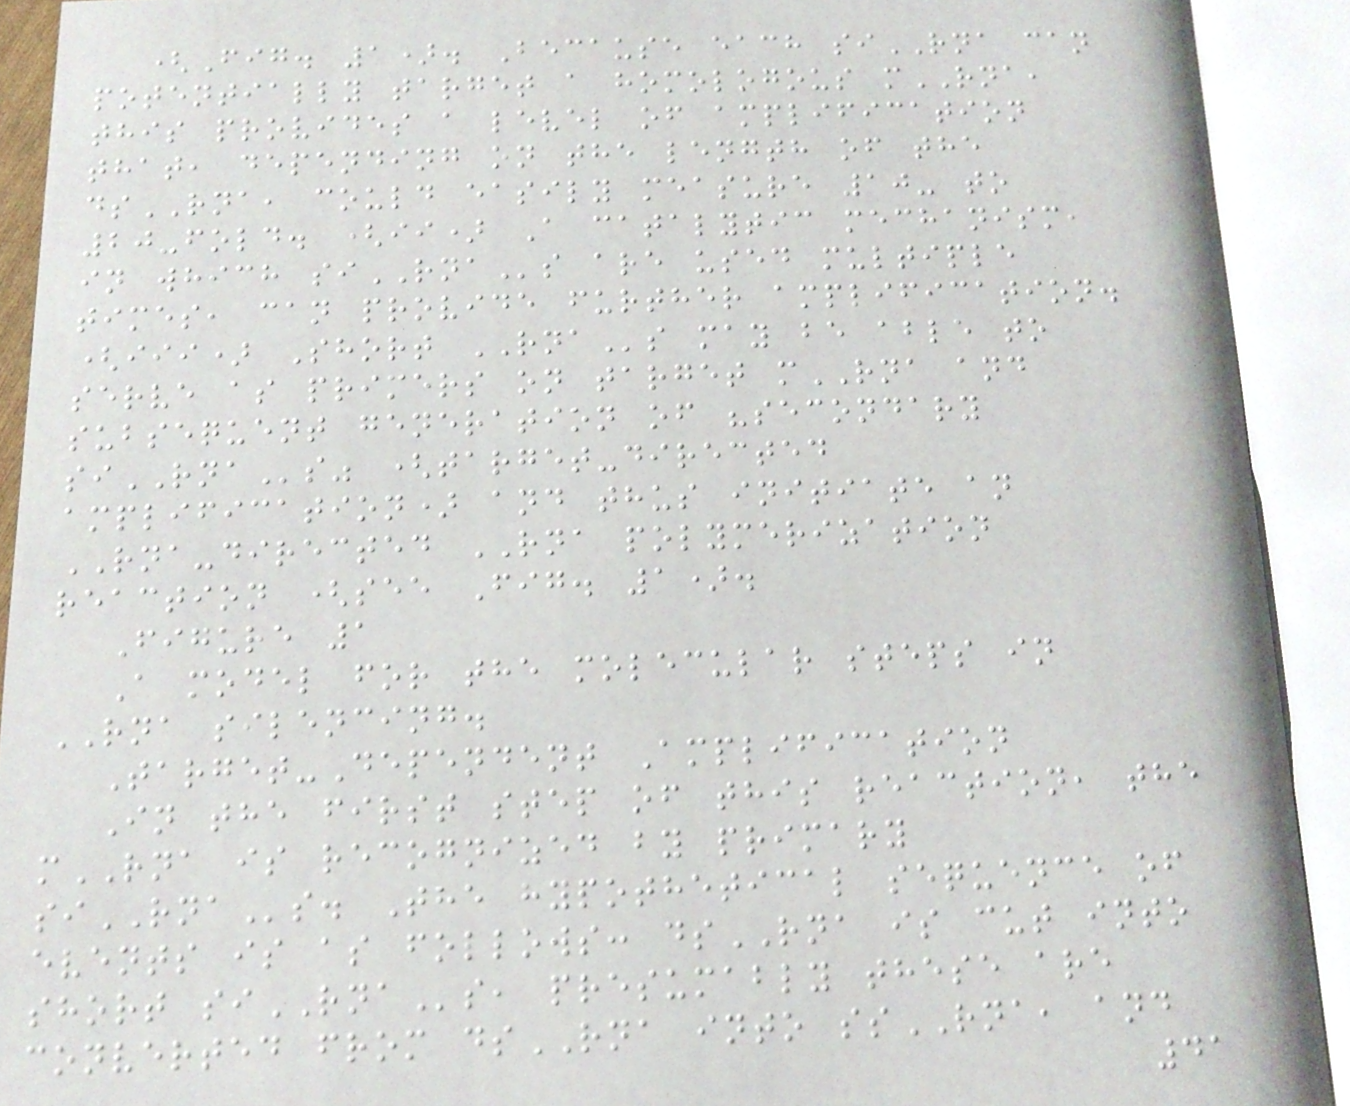(Fig. 1). Because each siRNA can
potentially target a homologous mRNA,
this provides a level of amplification
that, depending on the length of the
dsRNA, could easily measure 10- to
20-fold. (ii) A catalytic mechanism,
in which siRNAs are used multiple
times, can provide further amplification.
(iii) Short RNAs may be able to
serve as primers on target mRNA and
subsequent generation of "secondary
siRNAs" (target-directed
amplification) and thus initiate an
RNA-directed RNA polymerization
reaction (see Fig. 1).
Figure 1
A model for the molecular steps in
RNA silencing.
Target-Dependent Amplification
In the first step of this reaction, the
mRNA is recognized by primary
siRNAs. The hypothetical sequence of
events is as follows: dsRNA is cut into
short siRNAs, presumably these are
converted from dsRNA into ssRNA, and
41
